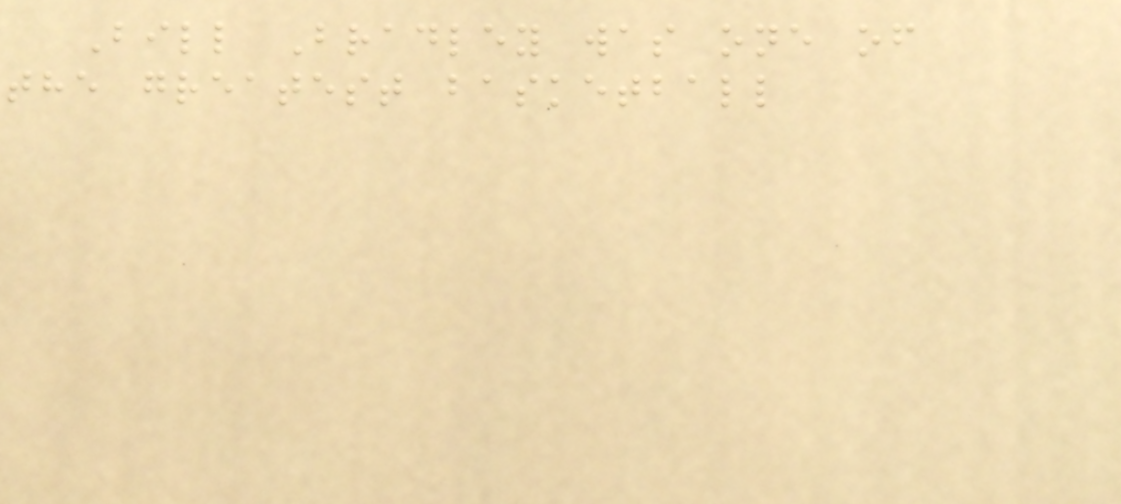Bill Bradley was one of
the greatest basketball
